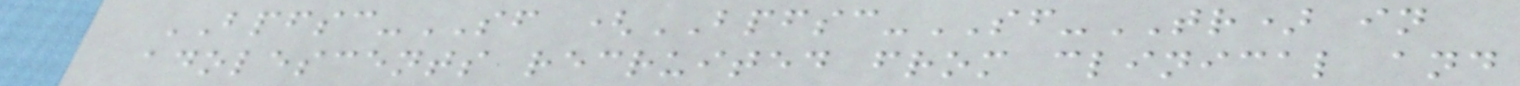BPFSC-SF (BPFSC-SF-TR) in
adolescents recruited from clinical and
